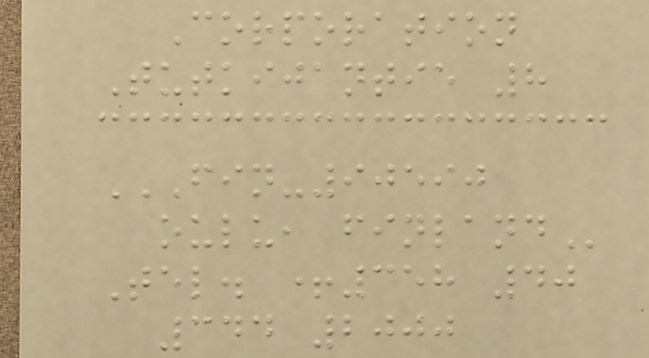Corporation
Tutkijantie 8
FIN-90590
OULU, FINLAND
Tel. +358 40
344 2000
